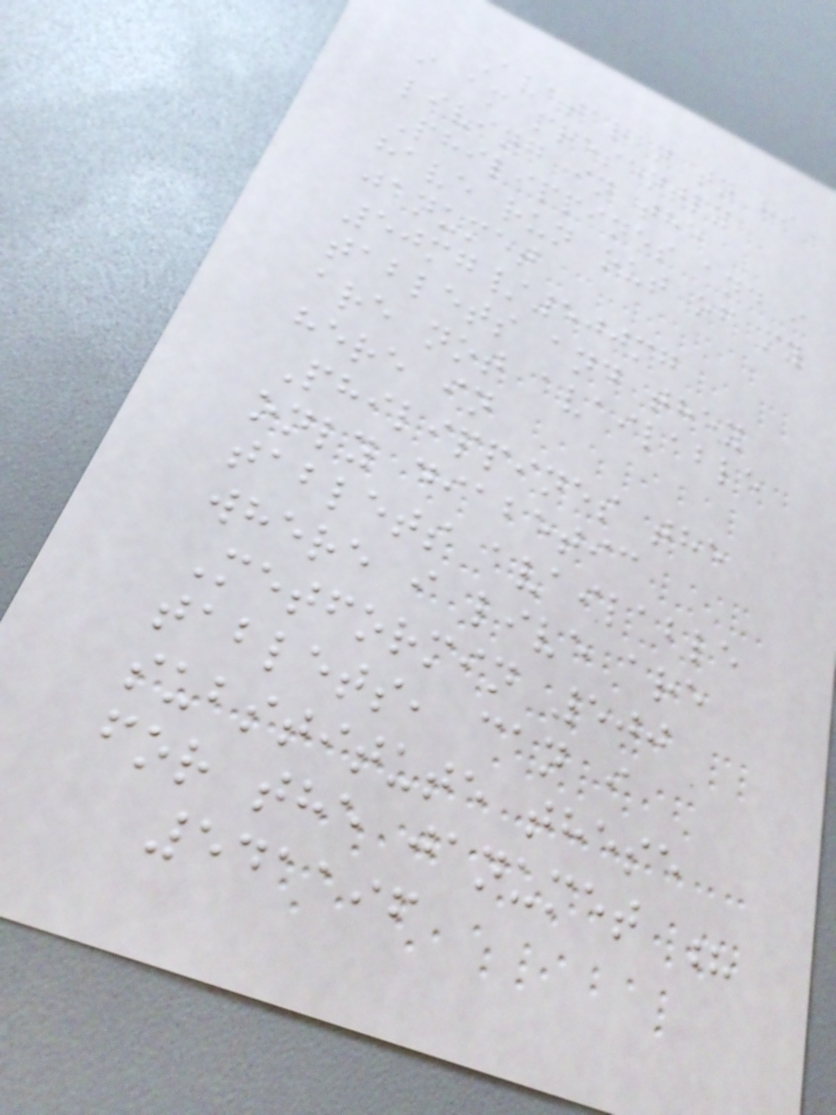Avatar n tn hi
i am presently
living in the
Philippines and i
have run out of my
janumet
50mg/500mg
tablets and they
are not available
here in
Philippines the
only diabetic
tablets available
where i live are
Metformin 500
tablets, can i
substitute these
for the janumet ?
541196
